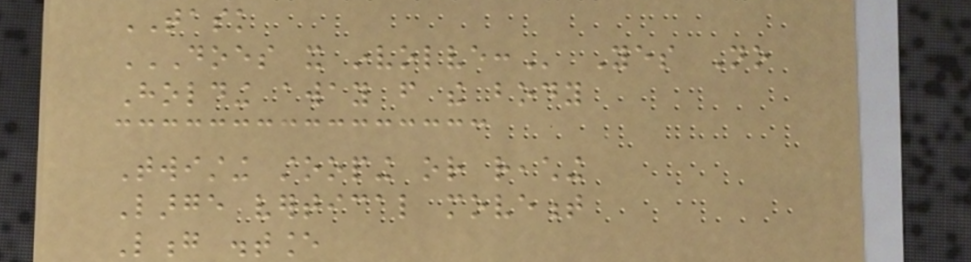TASK
DOES IT INVOLVE: Yes No
Holding away from the body
Twisting stooping or reaching
Large vertical movement
Long distance
